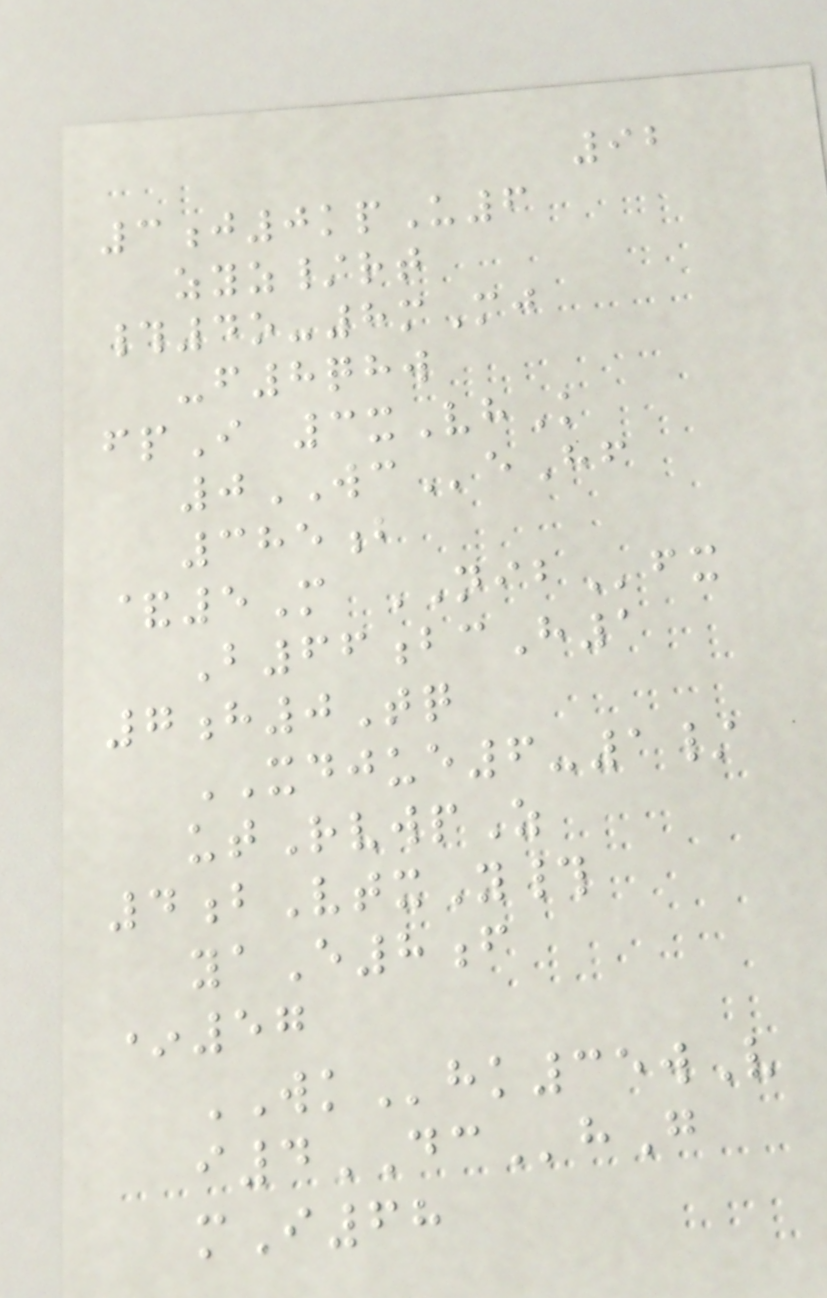92
3j0kpU6
zyz/rt
#4o-8mMj
-f8qhw
fpI 3xVhK
0WCeHf
385b
&5M NIBfx
B66bcH1
7h0Tq
XDJUE6-1/
utRvwpZ
4bVtxY#
yaE8f
*57
WKhk35wV
i4DChG
mI68
